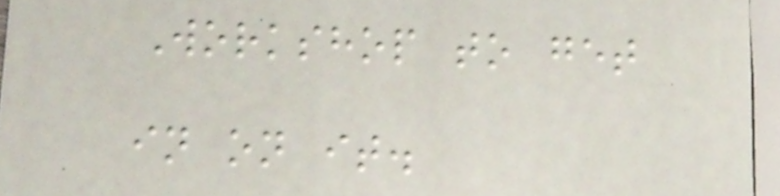Workshop to get
in on it.
